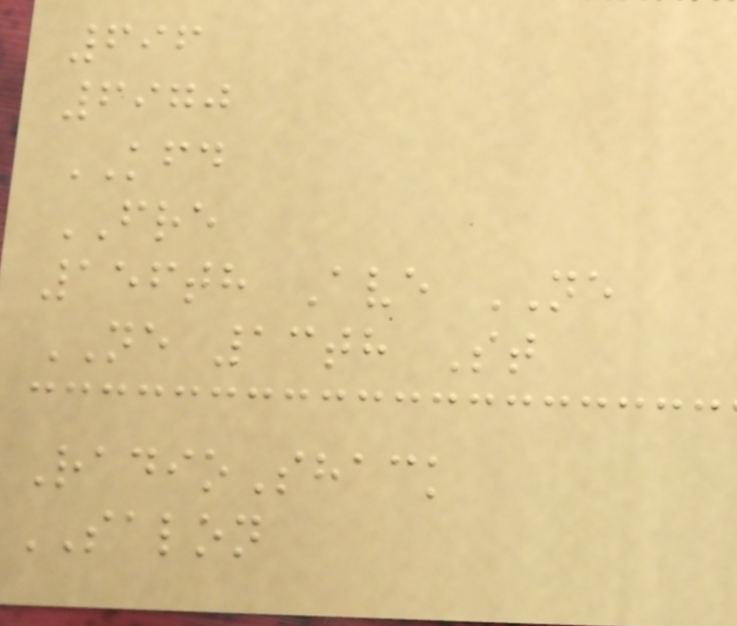696
6970
KFD
FRE
156th Ave NE
NE 13th St
RadioShack
SALON
